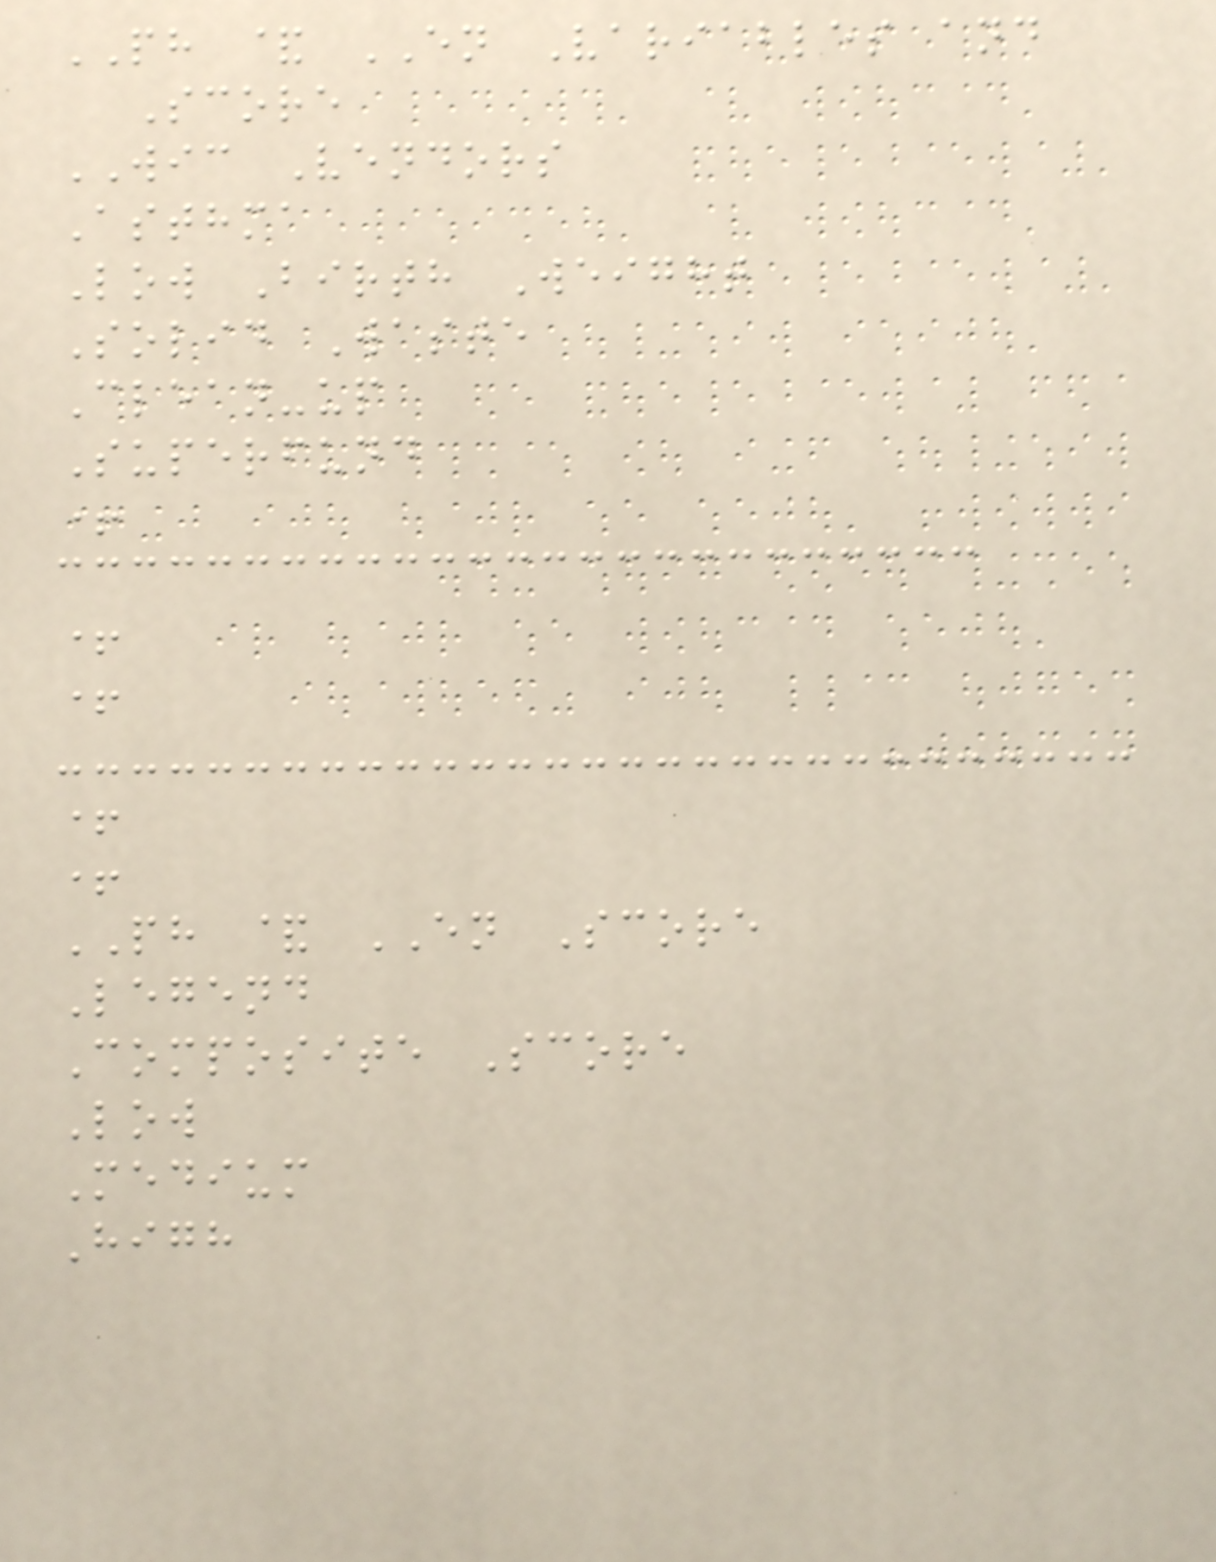PH & EN Variables and
Score
WIC Vendors
Asthma
Low Birth Weight
Solid Waste
Clean-up
Superfund
+
+
+
+
+
PH & EN Score
Legend
Composite Score
Low
Medium
High
